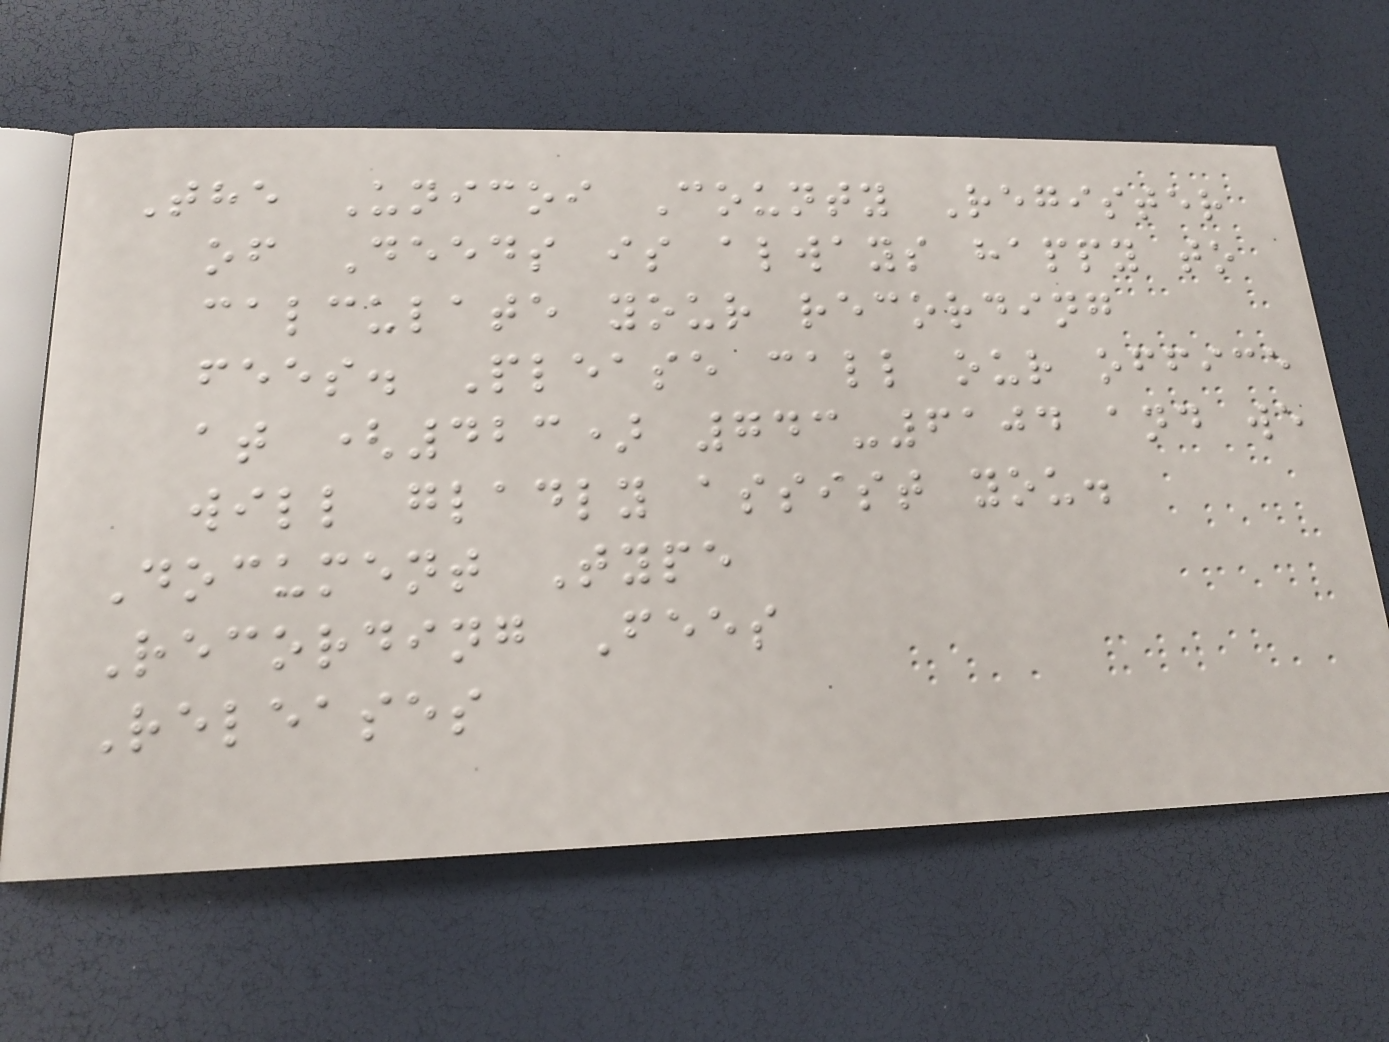The Unicoi County Register
of Deeds is always happy to
calculate your recording
fees. Please call our office
at (423) 743-6104 and we
will gladly assist you.
Document Type
Recording Fees
Releases
